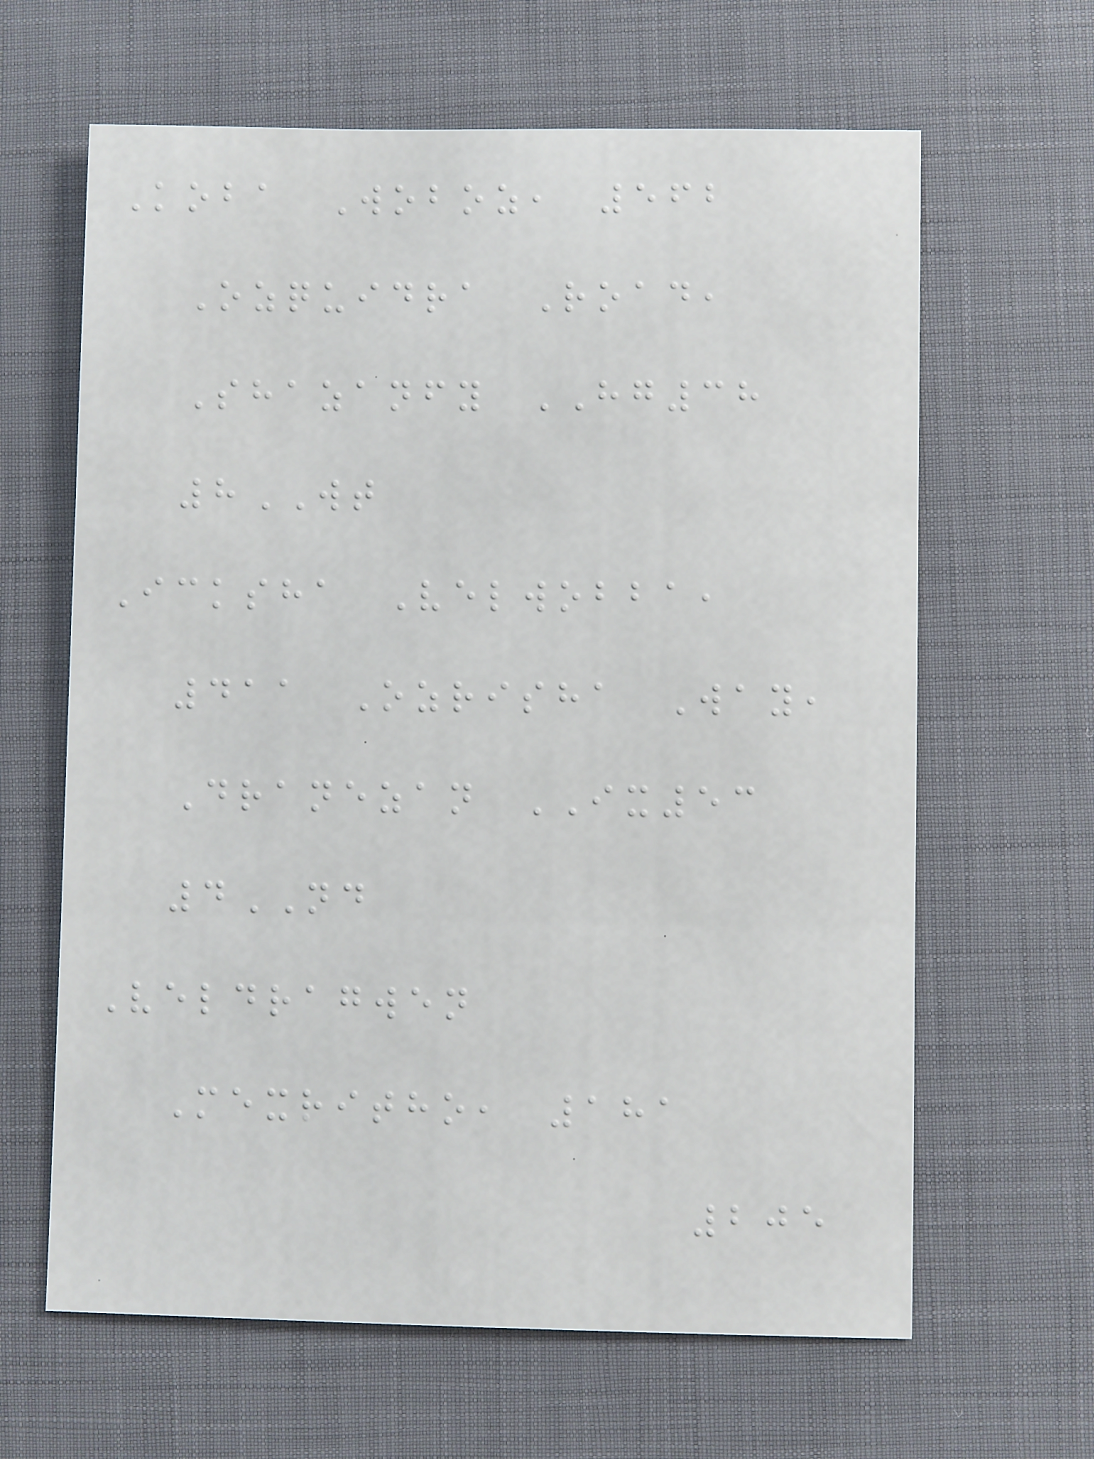Koba Woboz, 562
Ozquidra Road,
Shazanfy HG38
8WT
Icksha Velwobba,
411 Ozrisha Way,
Dranezan IX53
4ND
Veldragwen
Mexritho, 181
205
